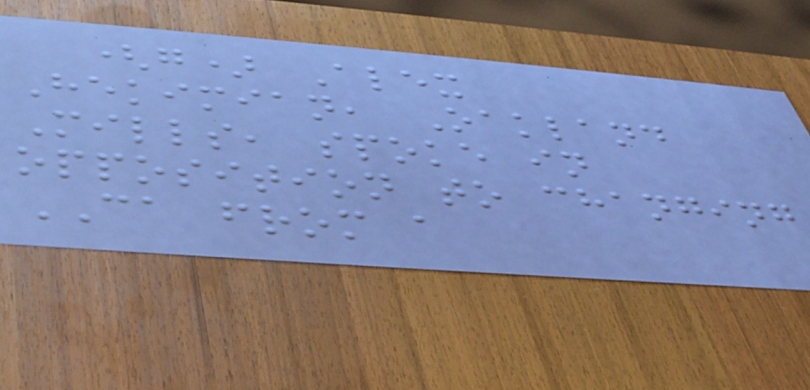(g) Alex
Hekimian, Oakland
Mills, spoke in
opposition to changing
CA from a
